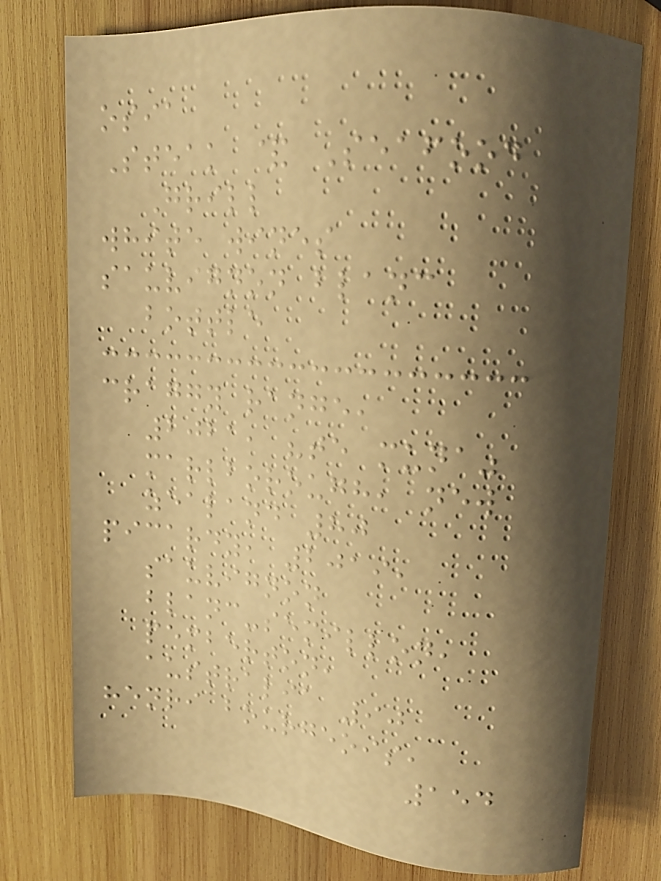osia
Steak & Seafood
Grill
white wines
sauvignon blanc
bottle
craggy range,
2021, "te muna"
marlborough, new
zealand 80
picardy, 2019,
sauvignon
blanc-semillon,
pemberton,
australia 90
henri bourgeois,
154
